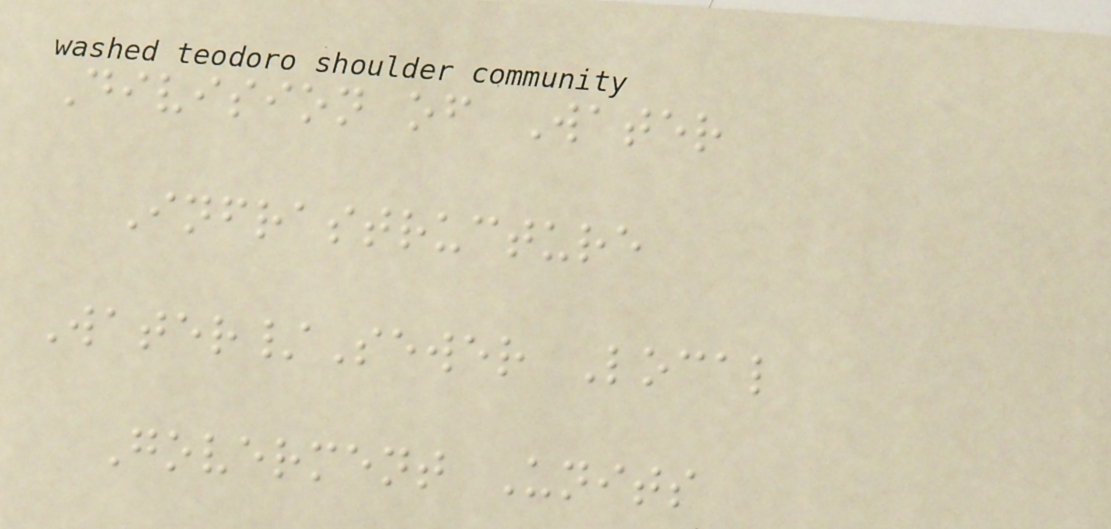Division of Water
Infrastructure
Water/Sewer Local
Goverment Units
